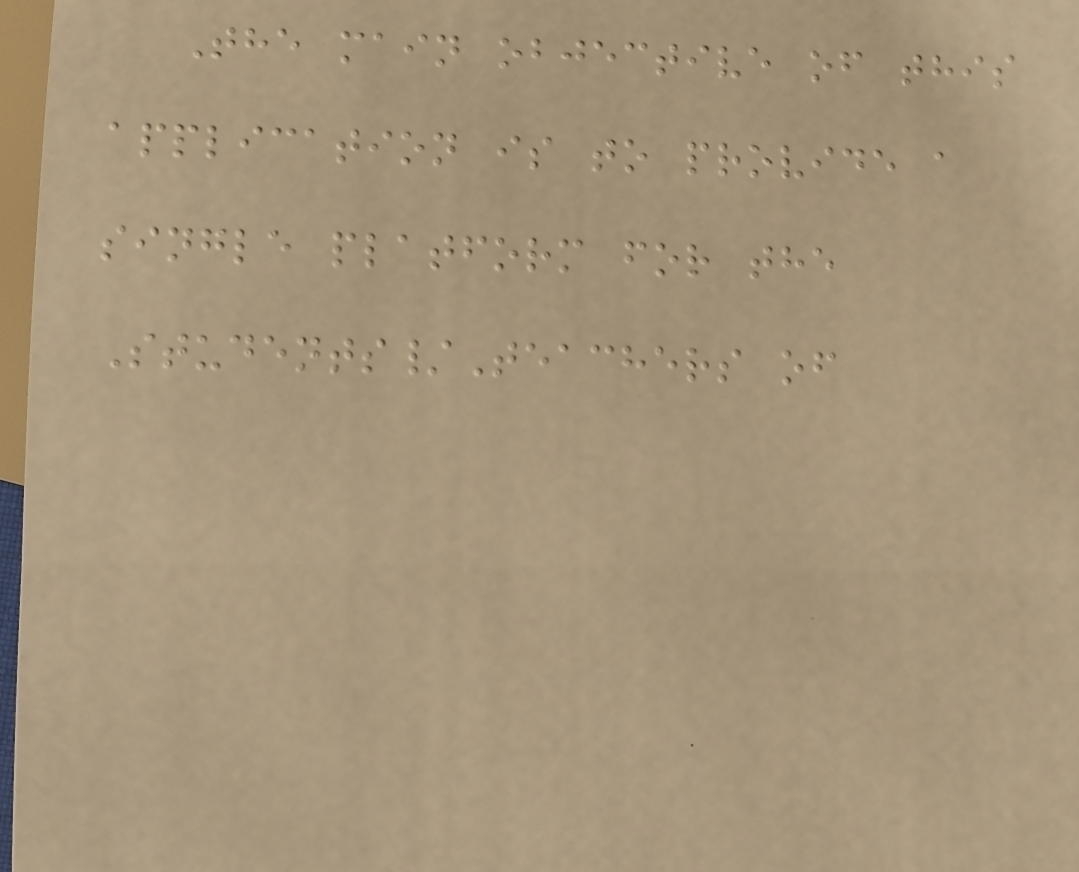The main objective of this
application is to provide a
single platform for the
Students/Teachers of
